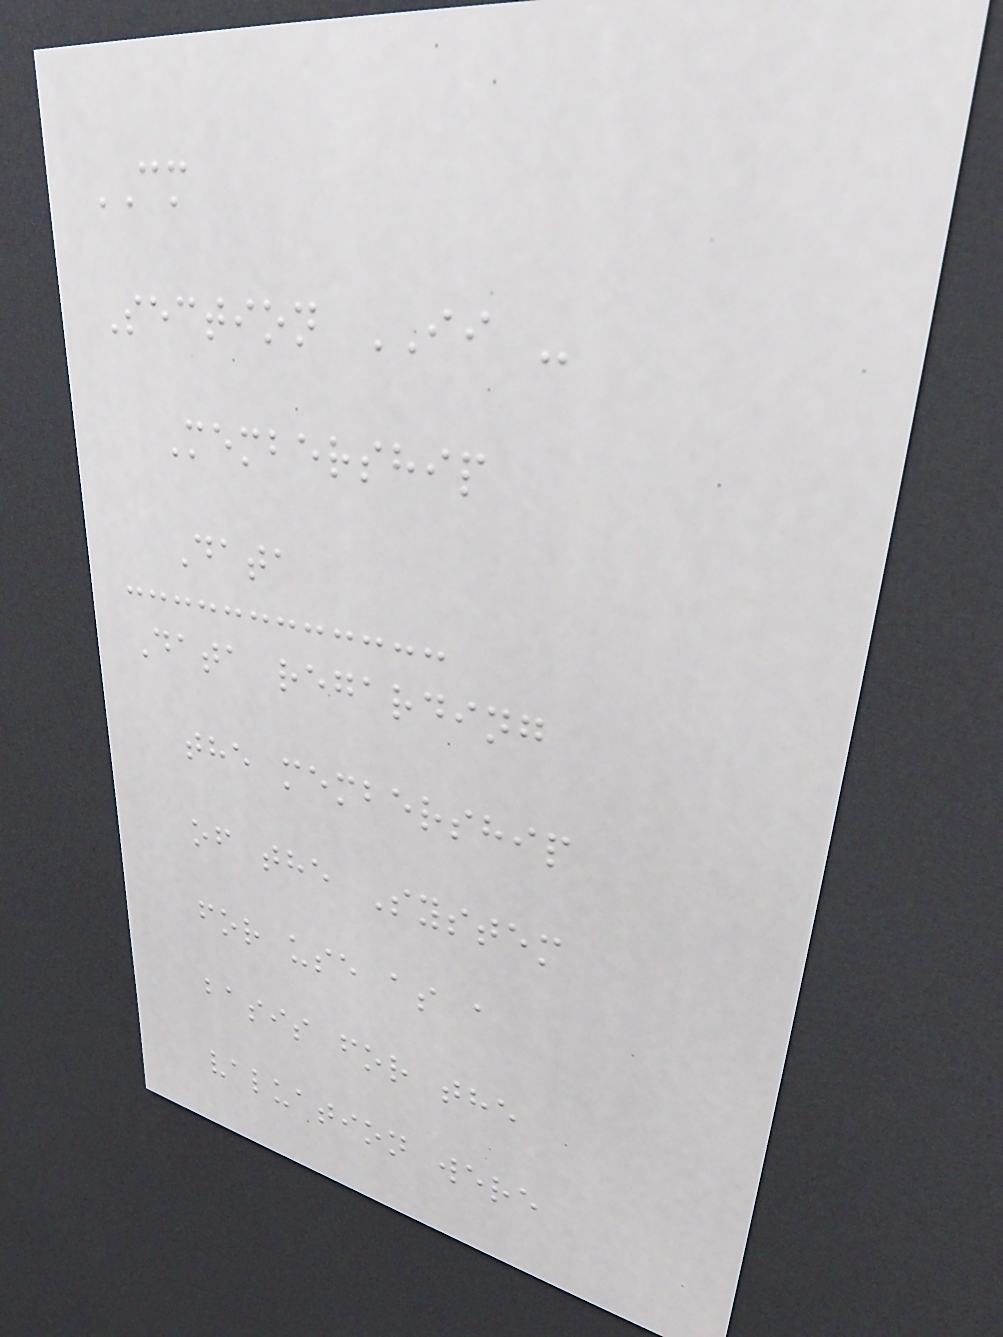CM
Section II -
Membership
Data
Data regarding
the membership
of the System
for use as a
basis for the
valuation were
